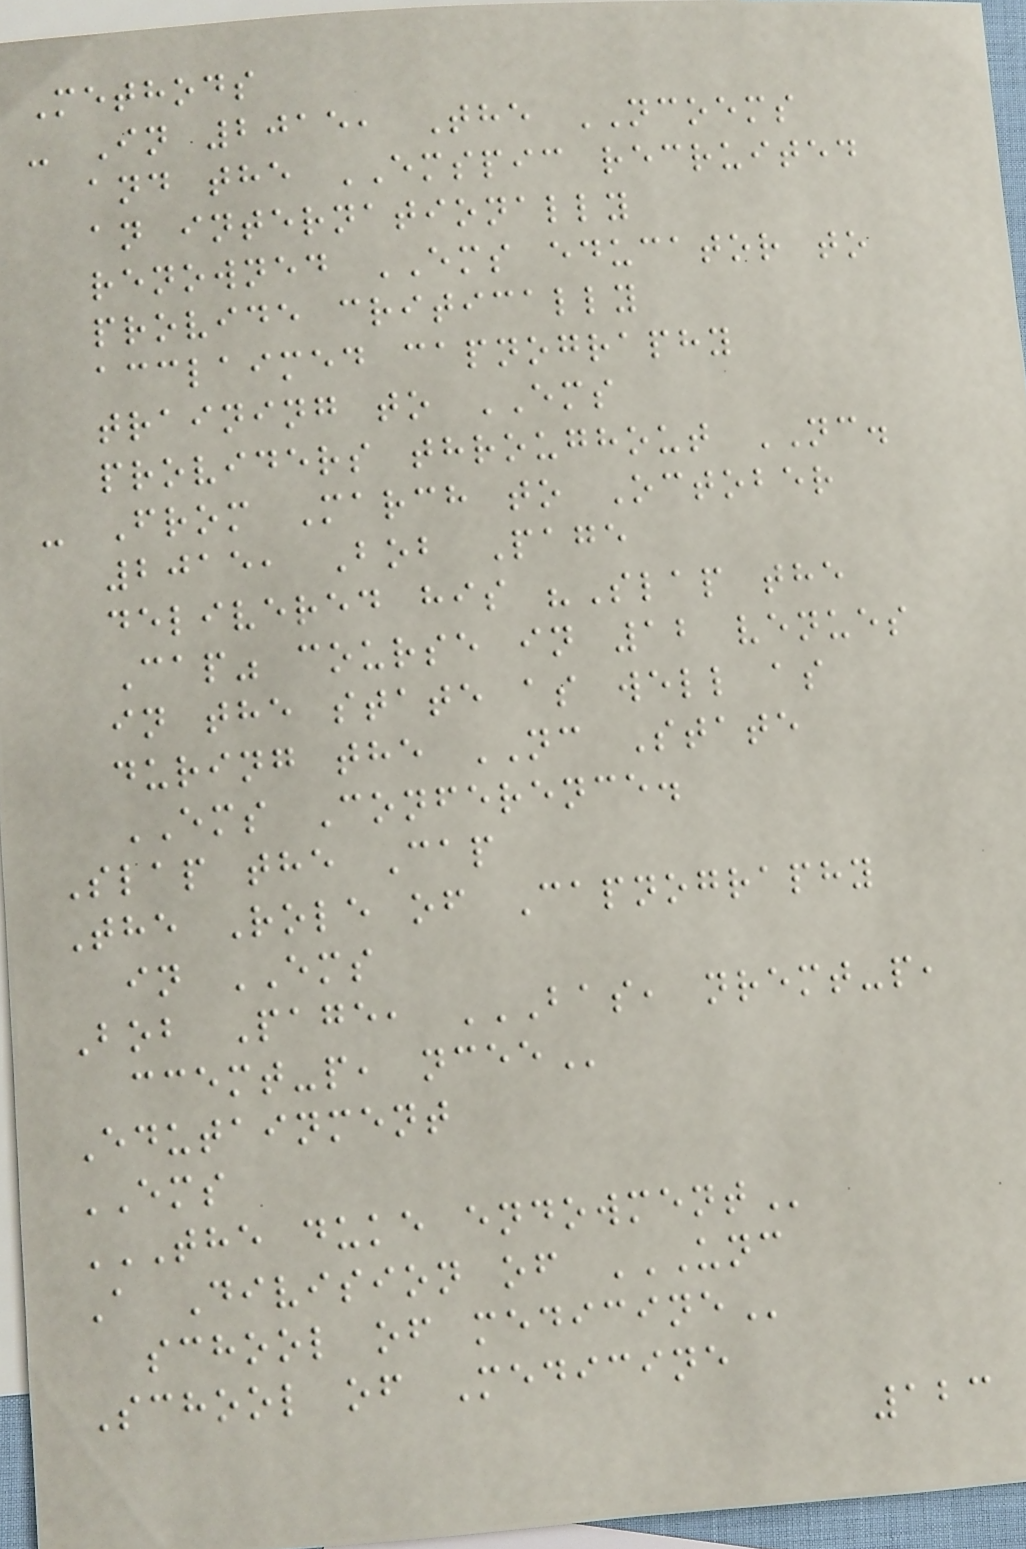Methods
- In 2015, The NCOEMS
and the EMSPIC recruited
an internationally
renowned EMS educator to
provide critically
acclaimed capnography
training to EMS
providers throughout NC.
- From March to October
2015, Bob Page
delivered his "Slap the
Cap" course in 12 venues
in the state as well as
during the NC State
EMS Conference.
Slap the Cap
The Role of Capnography
in EMS
Bob Page, BAS, NREMT-P,
CCEMT-P, NCEE
Edutainment
EMS
THE DUKE ENDOWMENT
A Division of UNC
SCHOOL OF MEDICINE
School of Medicine
123
